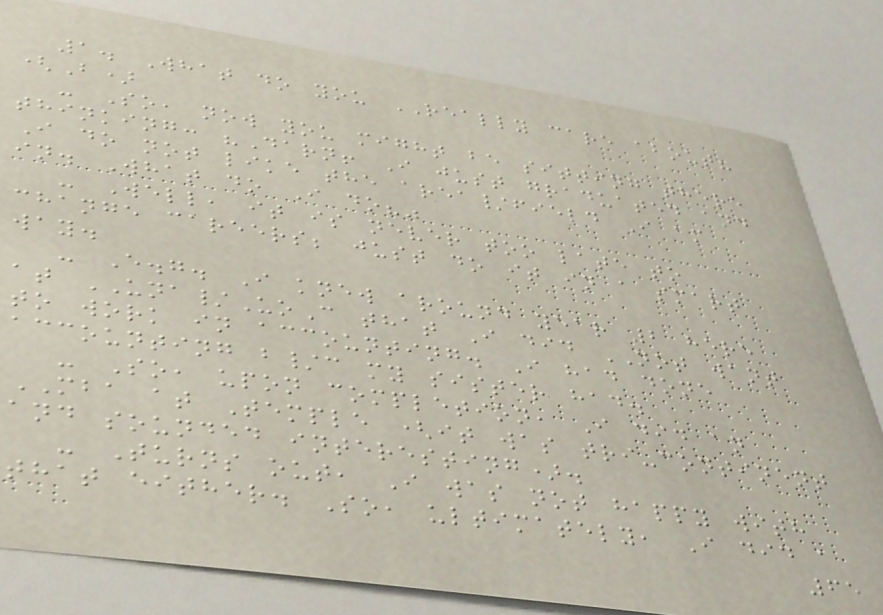1. What do you REALLY care about?
(B)
- So, now you might be sitting there
thinking: "Darn! I just graduated and
I do not like the area/field I am
in. What do I do?"
- Well, it is never too late to
change careers; just do it in a smart
way.
- E.g. I knew around year 2 here
at UNA/UoC that I did NOT want
to work in accounting. I had done
accounting b/c my sister had.
- So, upon completion, I did an
MBA at Temple (it was tri-continent
and sounded interesting).
- Turns out, I was not happy with
that either. So, ultimately, I did a
65
